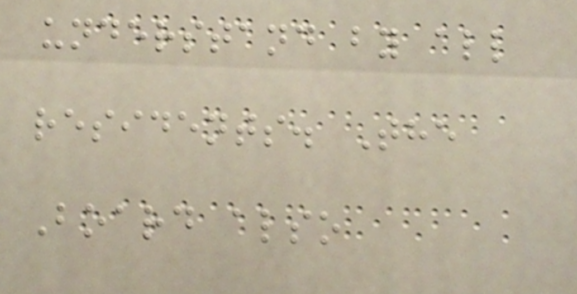understand by all
residents. The
Board also
